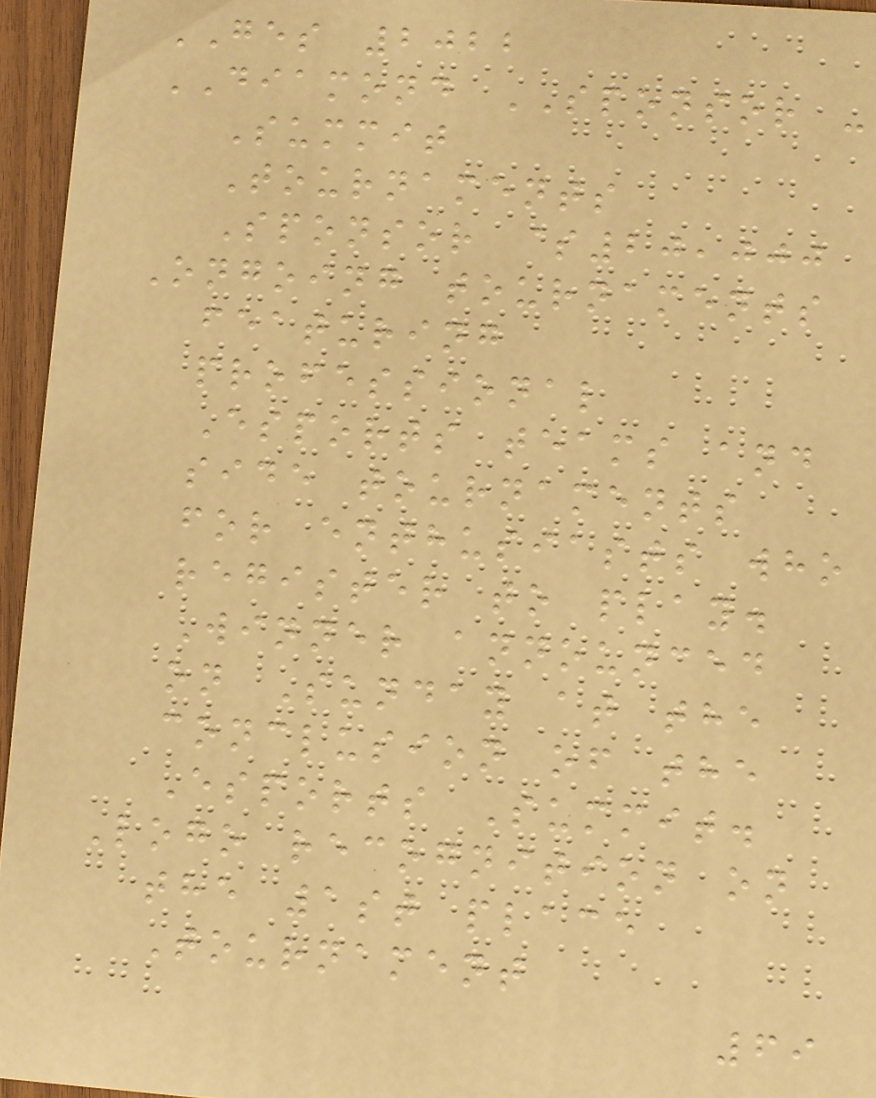GES 2022
DIAMOND SPONSOR -
Summit
Tournaments
Sponsor $20,000
Ongoing tournaments
featuring
professional
Esports teams and
side tournaments
for enthusiasts who
register to play.
Winner announced
on Sunday at the
conclusion of the
Esports Summit.
Logo recognition on
the 1st place
Tournament
69
